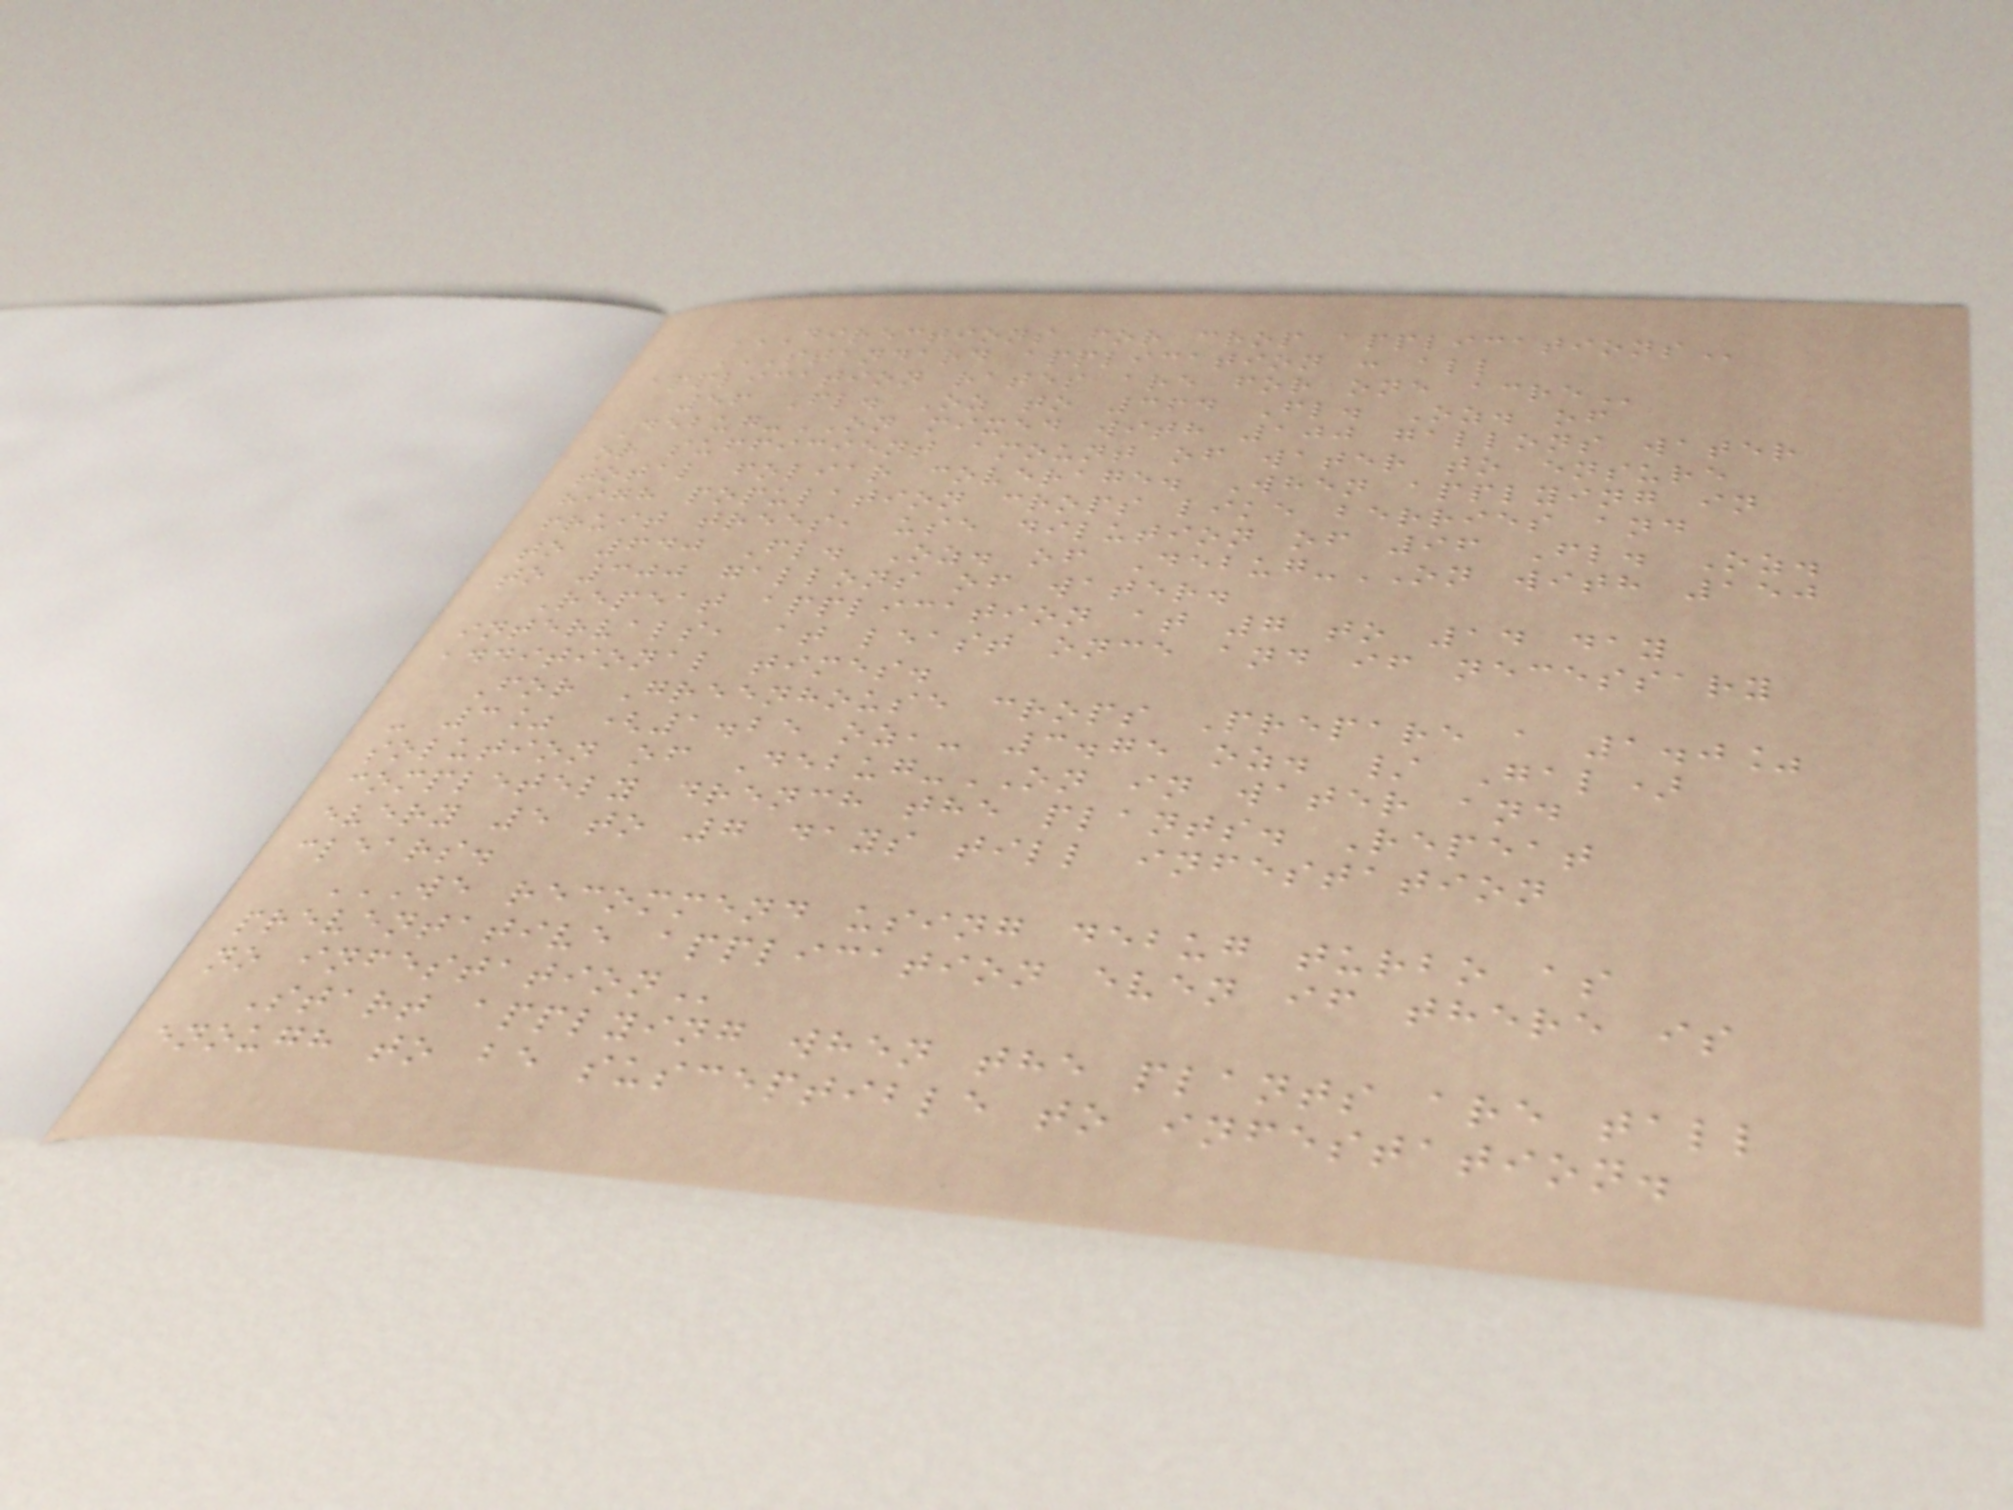DIRECTIONS FOR CROP APPLICATIONS
STANDARD APPLICATION : ALL
APPLICATION RATES ARE FOR ONE ACRE
56 Fl. Oz to 364 Fl. Oz. of
Debug-ON mixed with 100 gallons water
or sufficient amount of water to ensure
total foliar coverage. When applying in
high population crops like berries and
fruit trees, use dilution of 96 Fl. Oz.
to 640 Fl. Oz. of Debug-ON with 150
to 300 gallons of water.
Repeat application at 7 to 14 day
intervals, at least once and if necessary
additional times.
For Greenhouse crops Prepare a 1.0%
- 3% (1.25 oz,- 3.75 oz. / Gal)
solution of Debug-ON in water and
completely drench the plants. Repeat
every 5 to 7 days till infestation
clears.
WE RECOMMEND USING DEBUG TURBO AS
PREVENTATIVE APPLICATION EVEN IF THERE IS
NO INFESTATION
Start applying when the plants are tall
enough to be susceptible to infestation.
